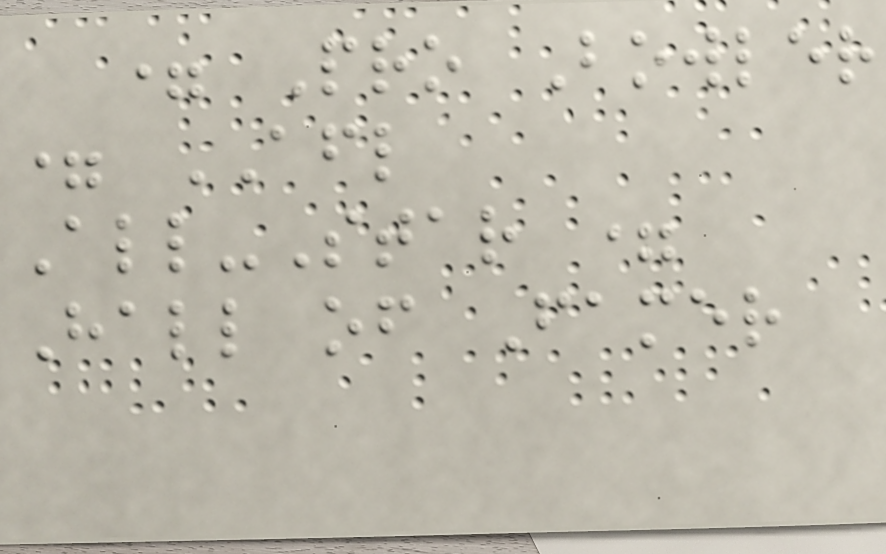= Pro Bowler
= AFL
All-Star =
Hall of Famer
